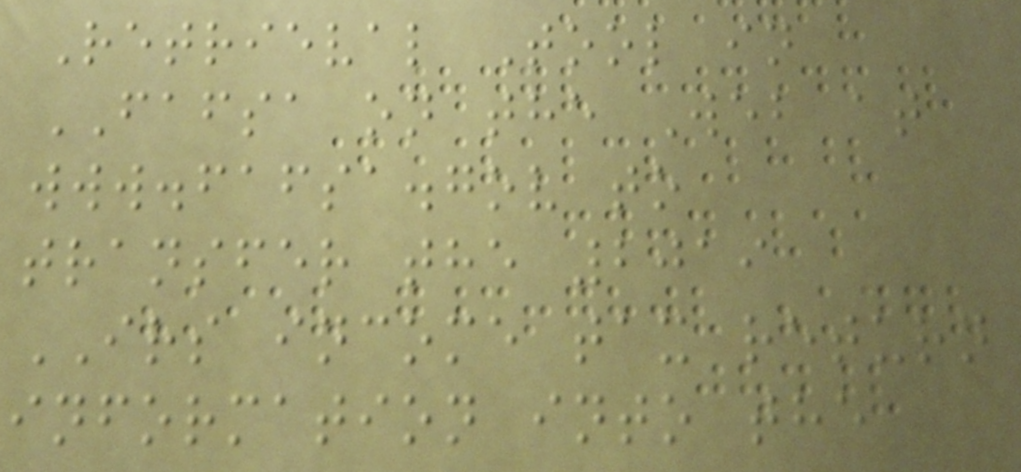Retrieval Tool in
FAFSA on the Web at
www.fafsa.gov to
transfer the 2019
IRS income tax return
information into the
